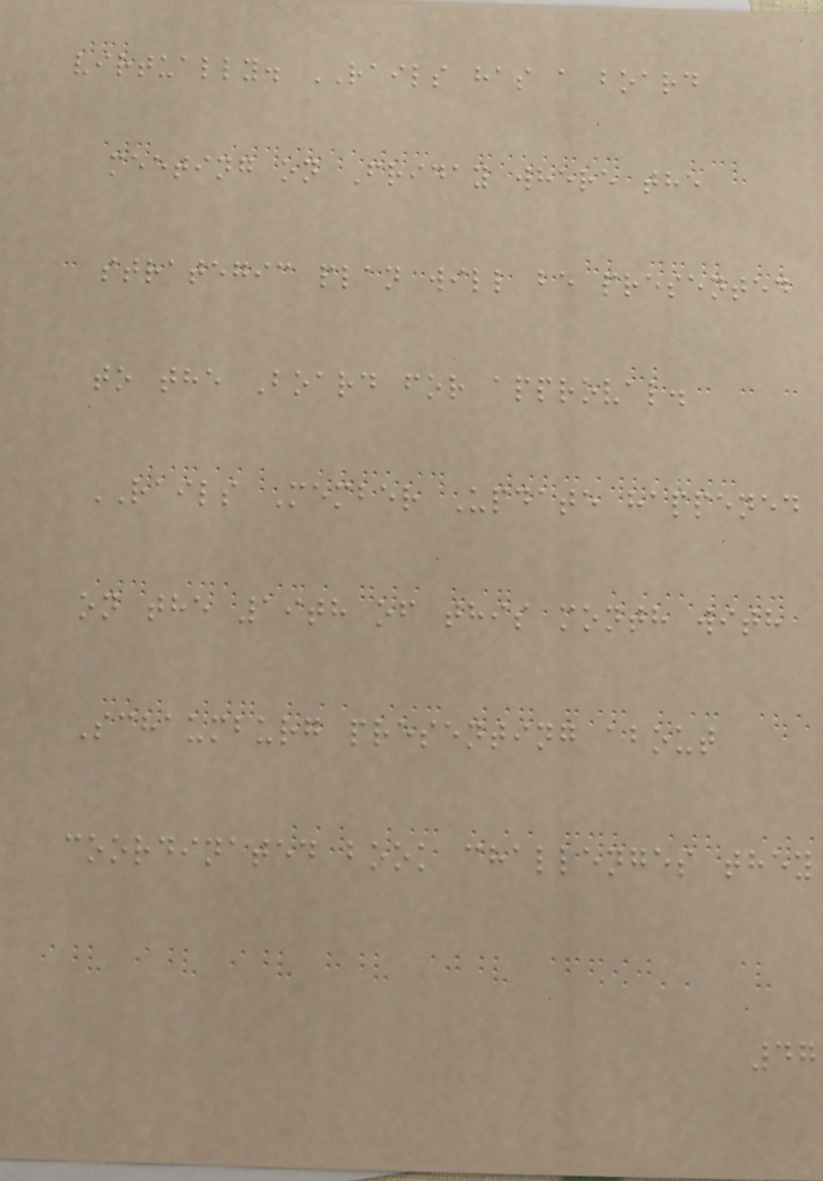virtually. RAILS has a board
meeting on Friday where the
strategic plan will be presented
to the Board for approval.
RAILS Member Update happened
on the 19th of this month with
Schaumburg presenting about
coordinated book challenges they
47
